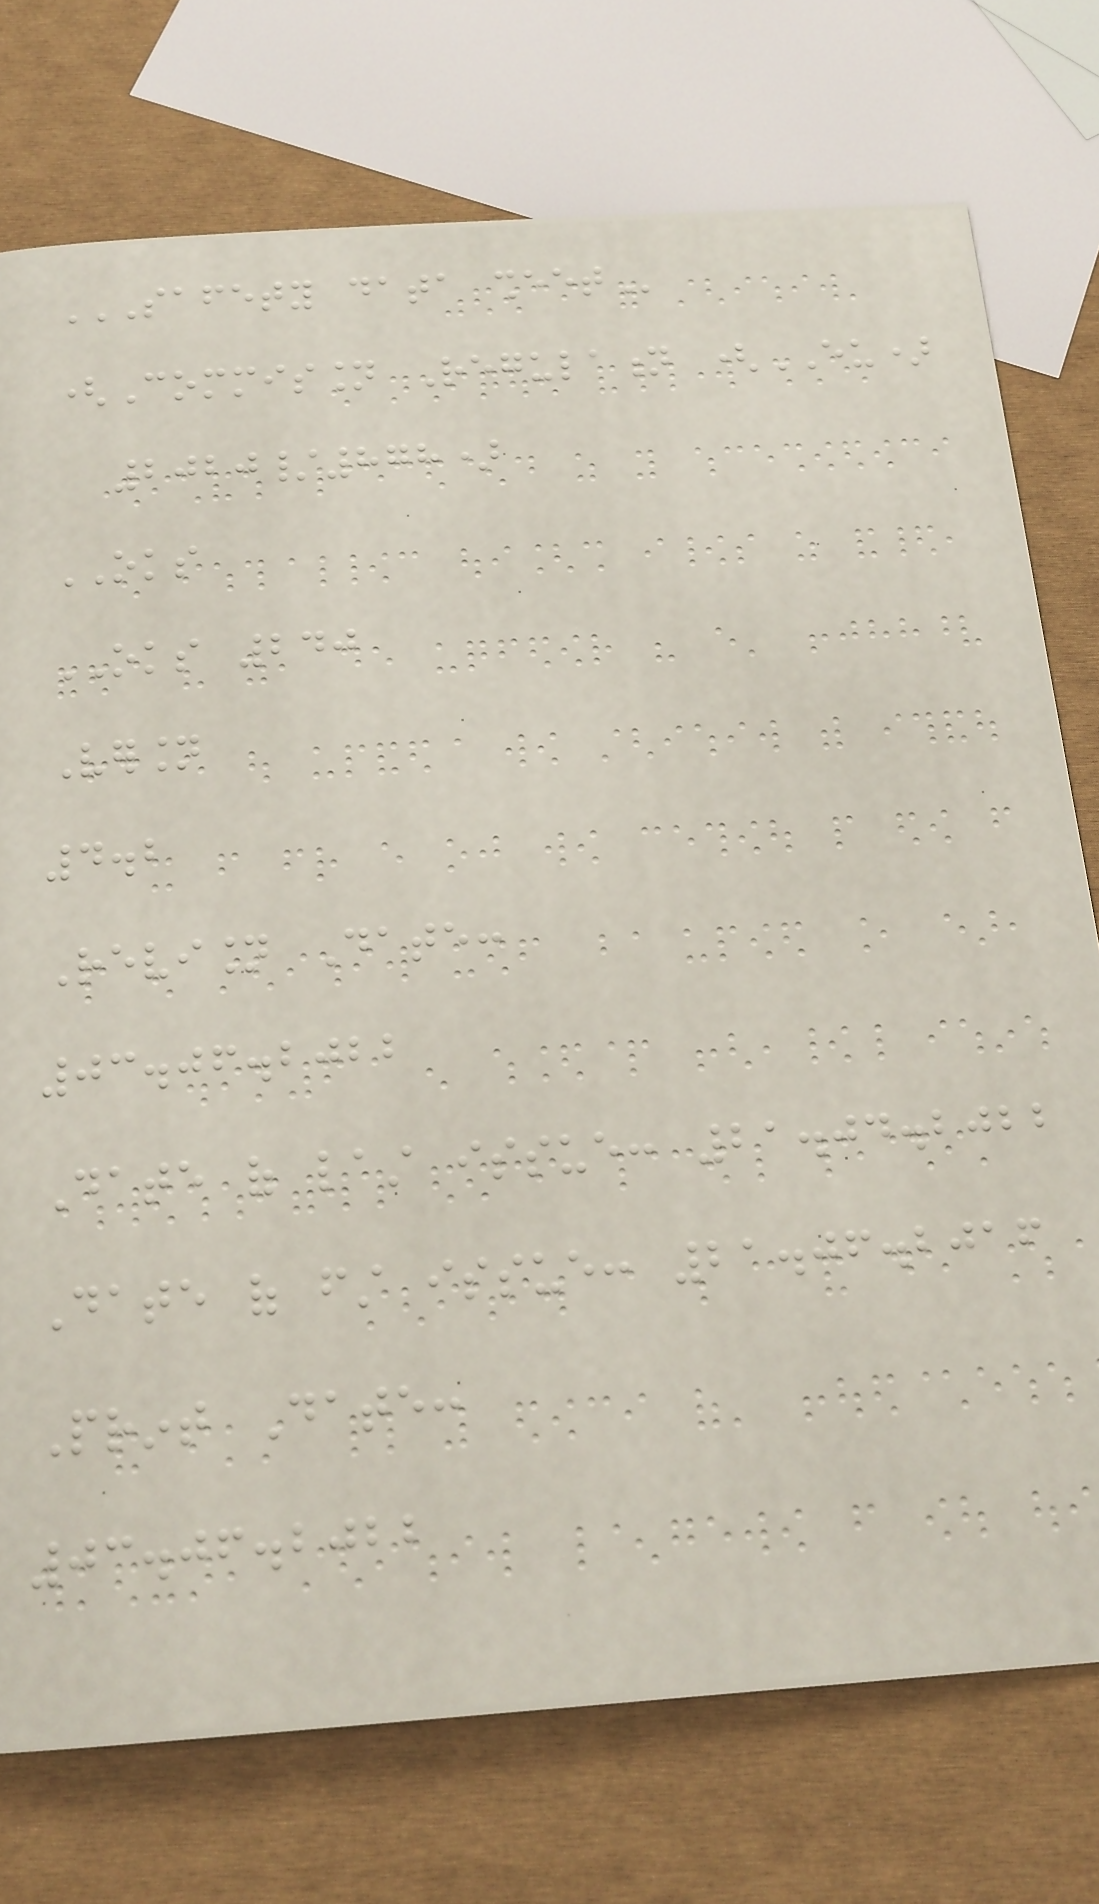SAFETY DATA SHEET
(Commission Regulation (EU)
2020/878)
OKS
OKS 240
Version
4.2
Revision Date:
03.06.2022
Date of last issue: 21.04.2022
Date of first issue: 21.06.2016
Print Date:
03.06.2022
